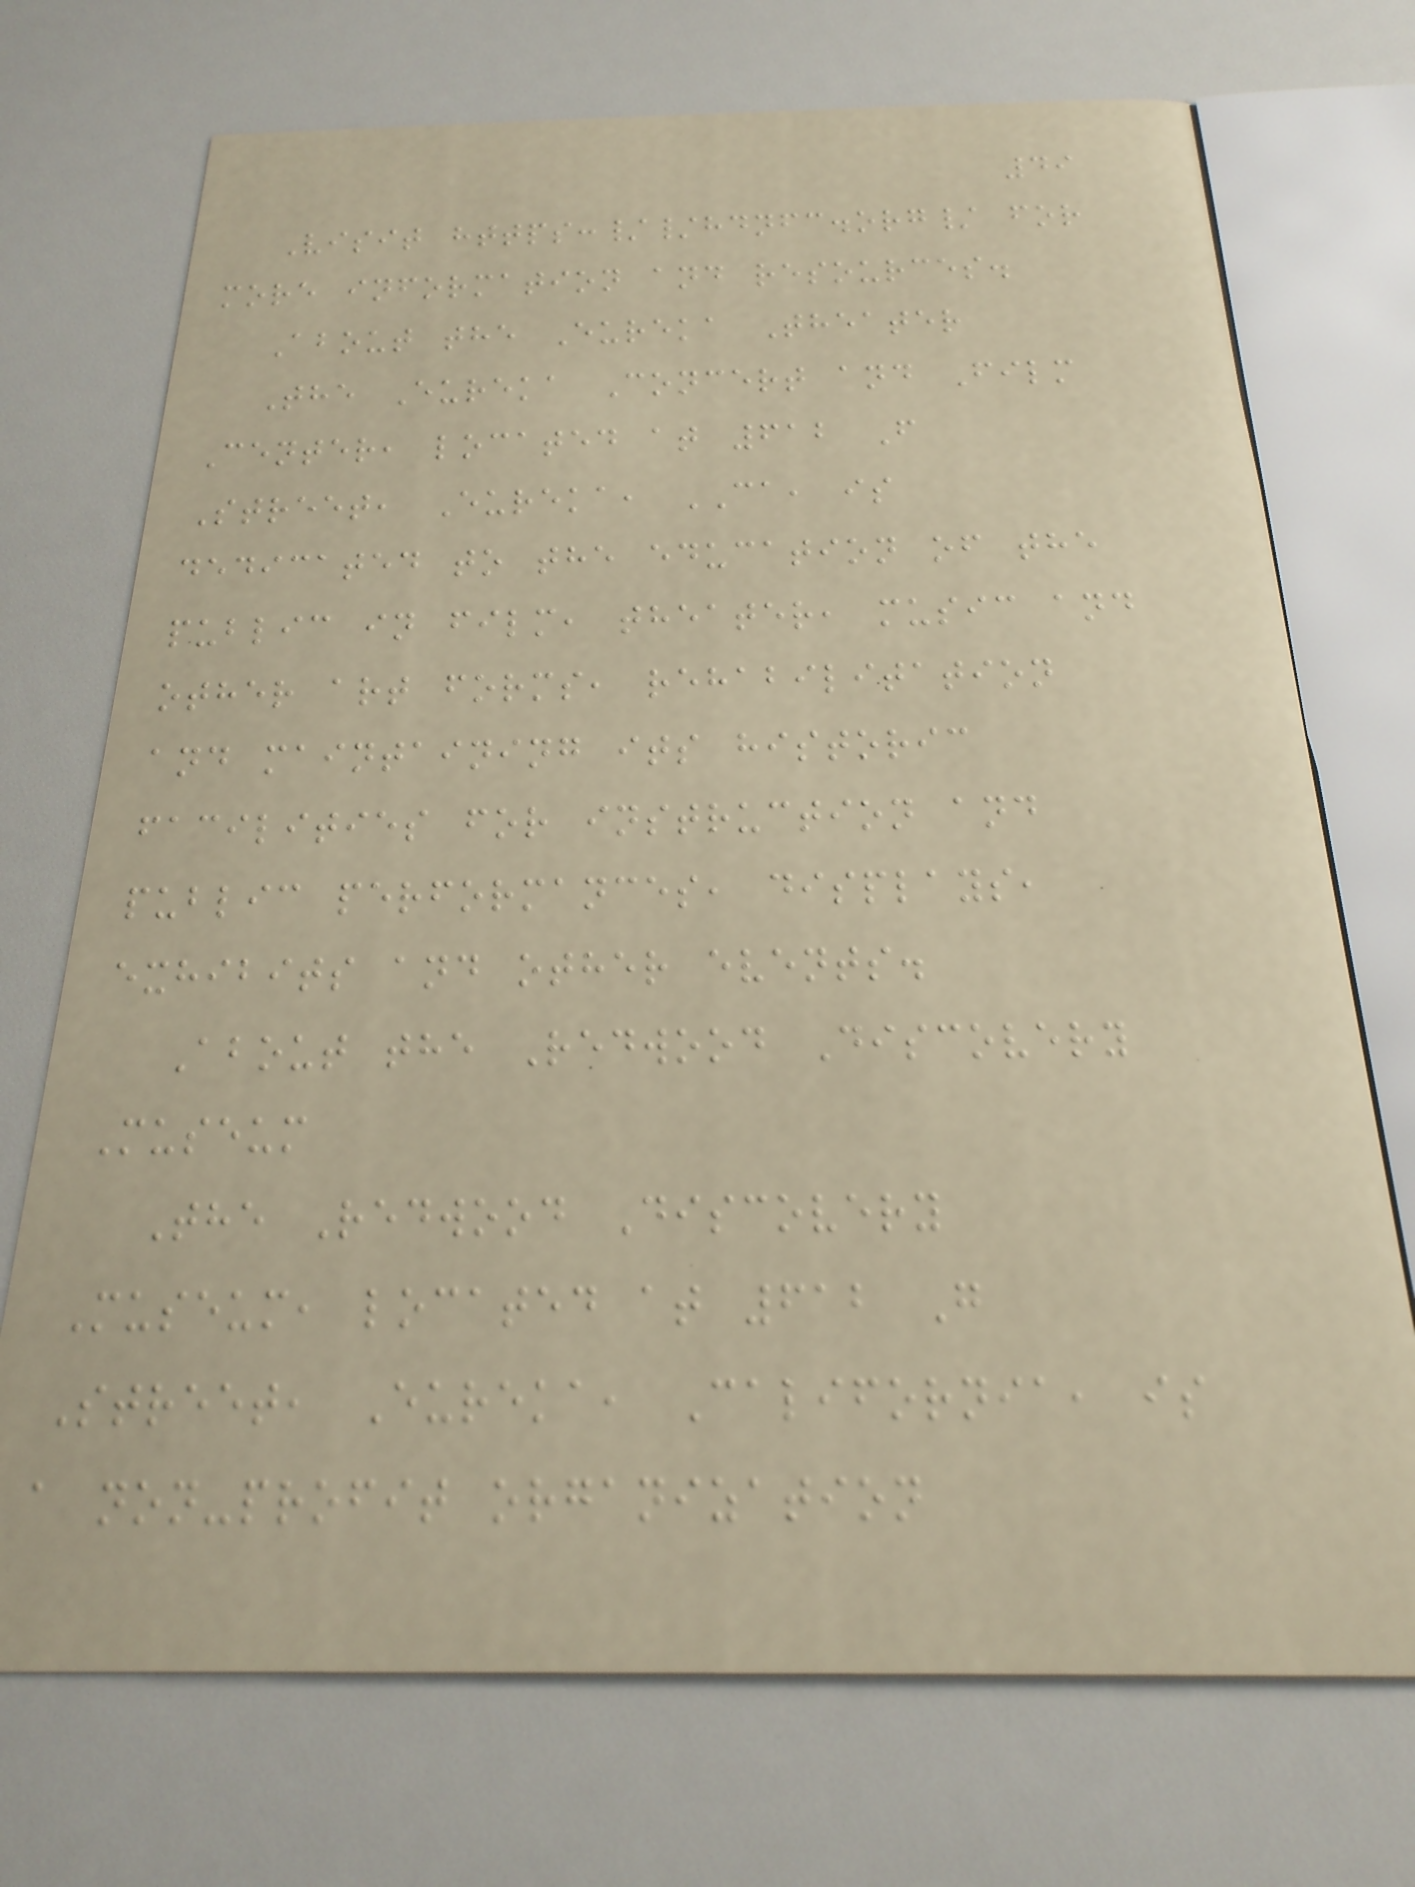49
Visit https://hdnfc.org/ for
more information and resources.
About the Eureka Theater
The Eureka Concert and Film
Center, located at 612 F
Street, Eureka, CA, is
dedicated to the education of the
public in film, theater, music and
other art forms, rehabilitation
and maintaining its historic
facilities for instruction and
public performances, displays,
exhibits and other events.
About the Redwood Discovery
Museum
The Redwood Discovery
Museum, located at 612 G
Street, Eureka, California, is
a non-profit organization
